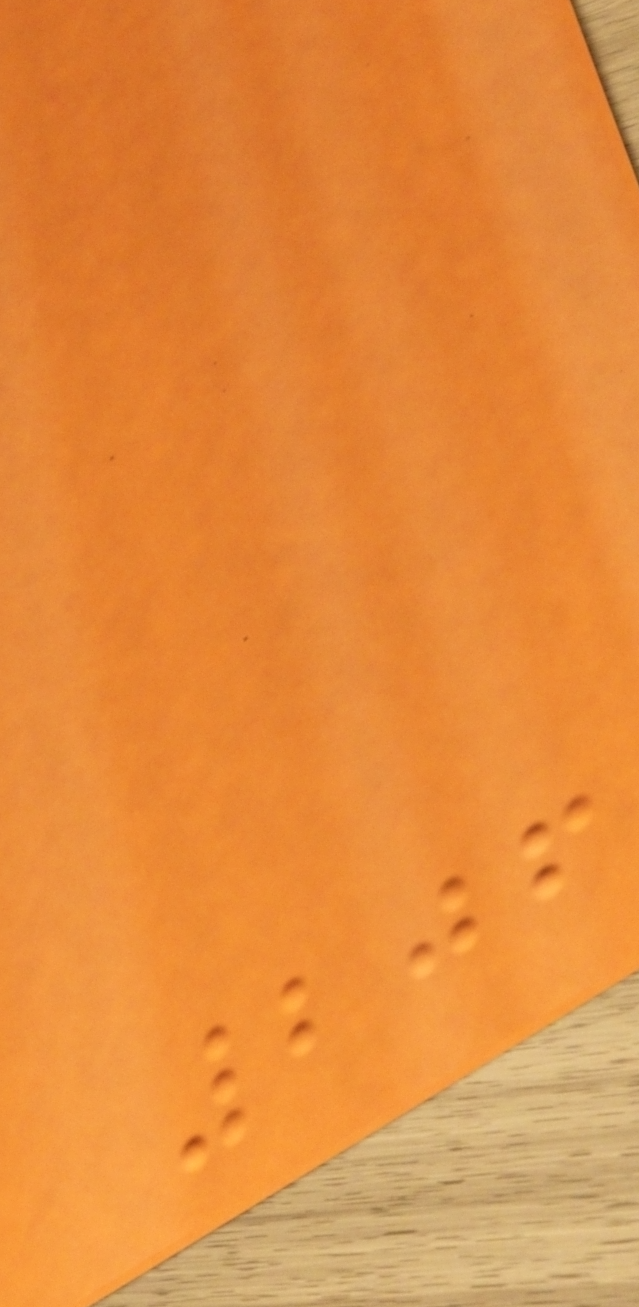206
